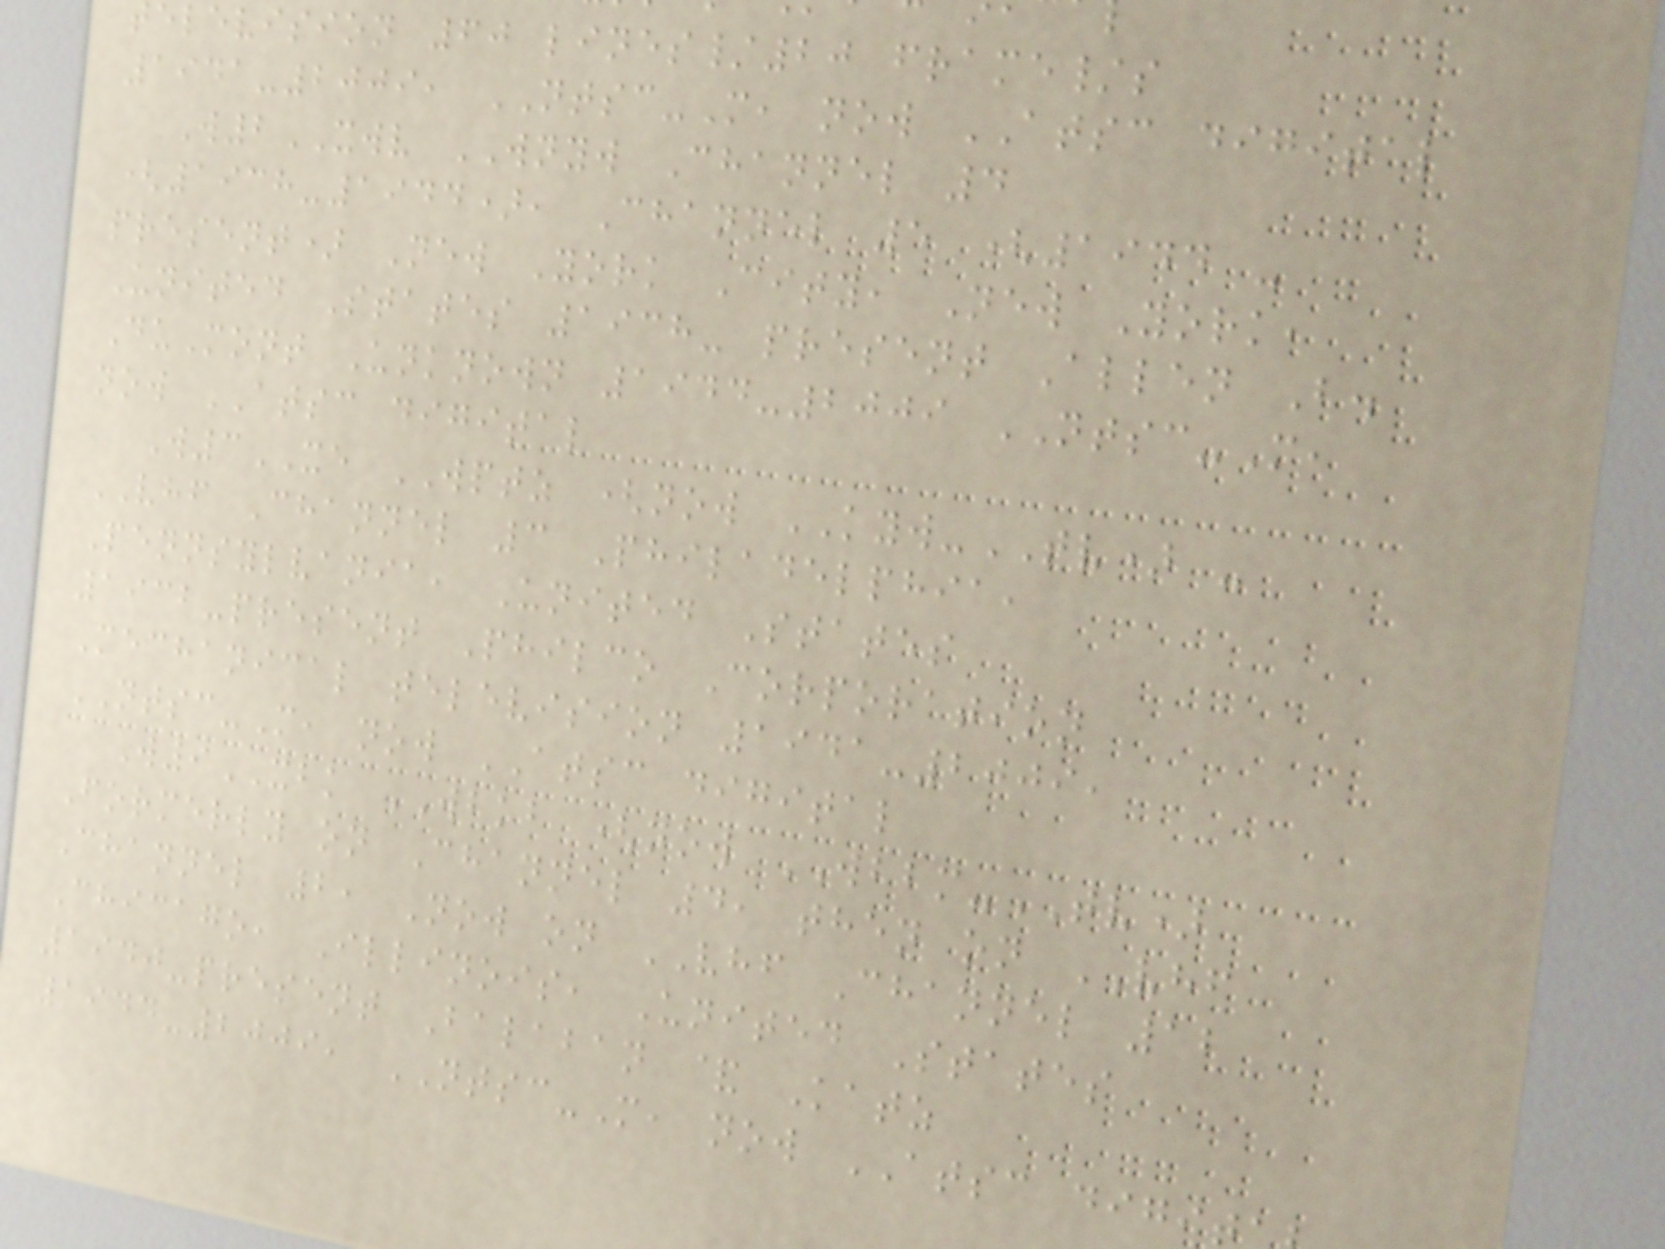television 60 lines/20 frame/s
1941-2009, NTSC-M, now ATSC digital
W2XWV WNYW Channel 4
(1938-1944), Channel 5 (1944 -
present) New York City, New York,
United States 1938- present Allen B.
DuMont Unknown 1944-2009 NTSC-M,
now ATSC digital
W3XE WPTZ (now KYW-TV) -
VHF Channel 3 Philadelphia,
Pennsylvania, United States
1932-present Philco Corporation
Mechanical television 1941-2009,
NTSC-M, now ATSC digital
W9XBK WBKB (now WBBM-TV)
Formerly on Channel 4, then on VHF
Channel 2, Now on VHF Channel 12
Chicago, Illinois, United States
1940-present Balaban & Katz
1944-2009, NTSC-M, now ATSC digi
